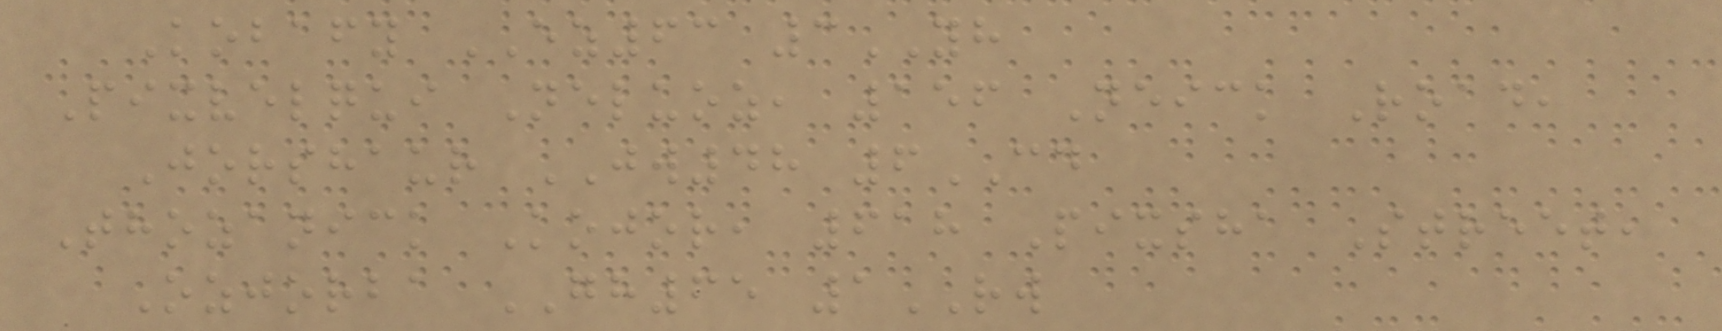Kobafy EZ63 3YH
Pixvelqui Neluoz, 156 Neick Road,
Jorshaur JW48 6CD
Thozanick Kojor, 618 Pixsha Street,
Ozjorba GH65 1RW
